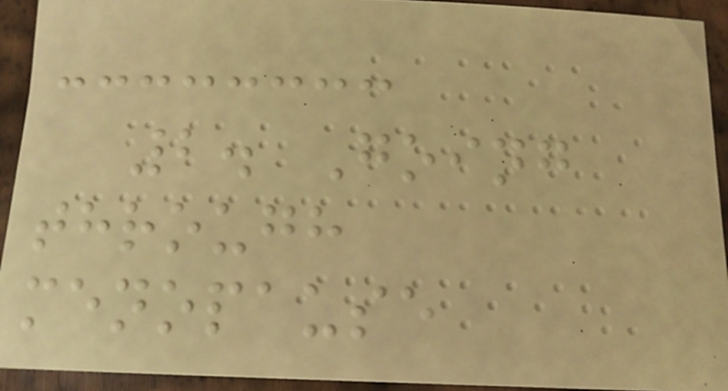2. Going
through
menopause
